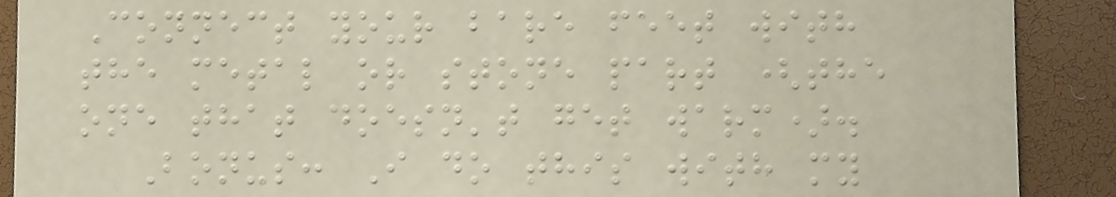Connect your bare feet with
the metal or stone part (the
one that doesn't get warm).
Bonus: I do this with my
